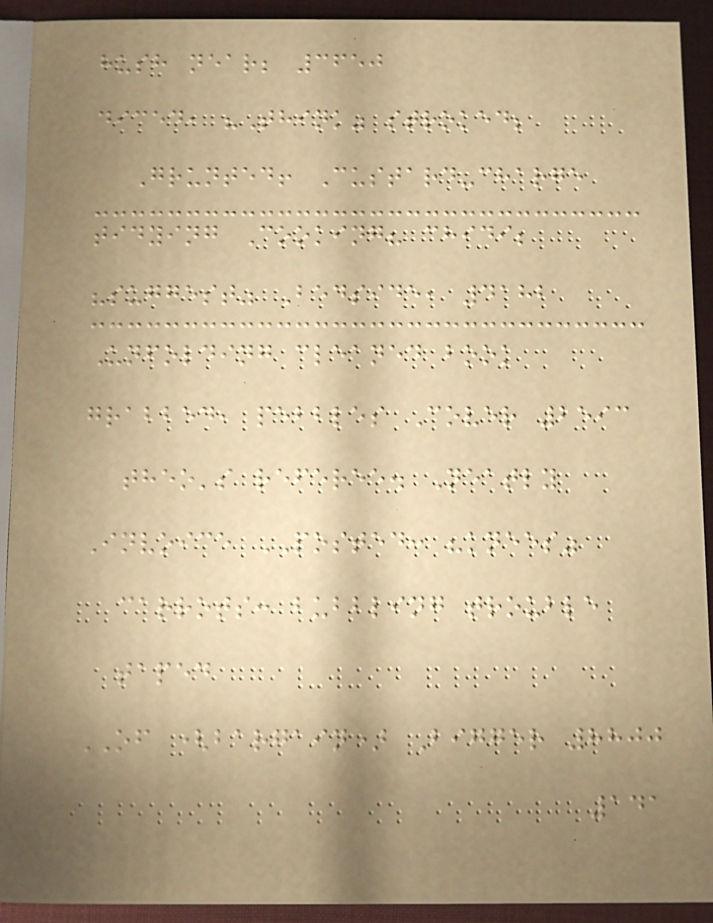hush near; 3650
diced, "Think" stroked;
Grunted! Custard-charge
tidying Cooking? chidi;
"suggest" Bedside, 4182
Unfolding cleaned book
grabbed, pebbles Cover 2593
theo's referee. Neatly
Invoice POSTED: "knees"
carrots: bubbling trouble
taped
OF (bargain) Bigger 8800
141
